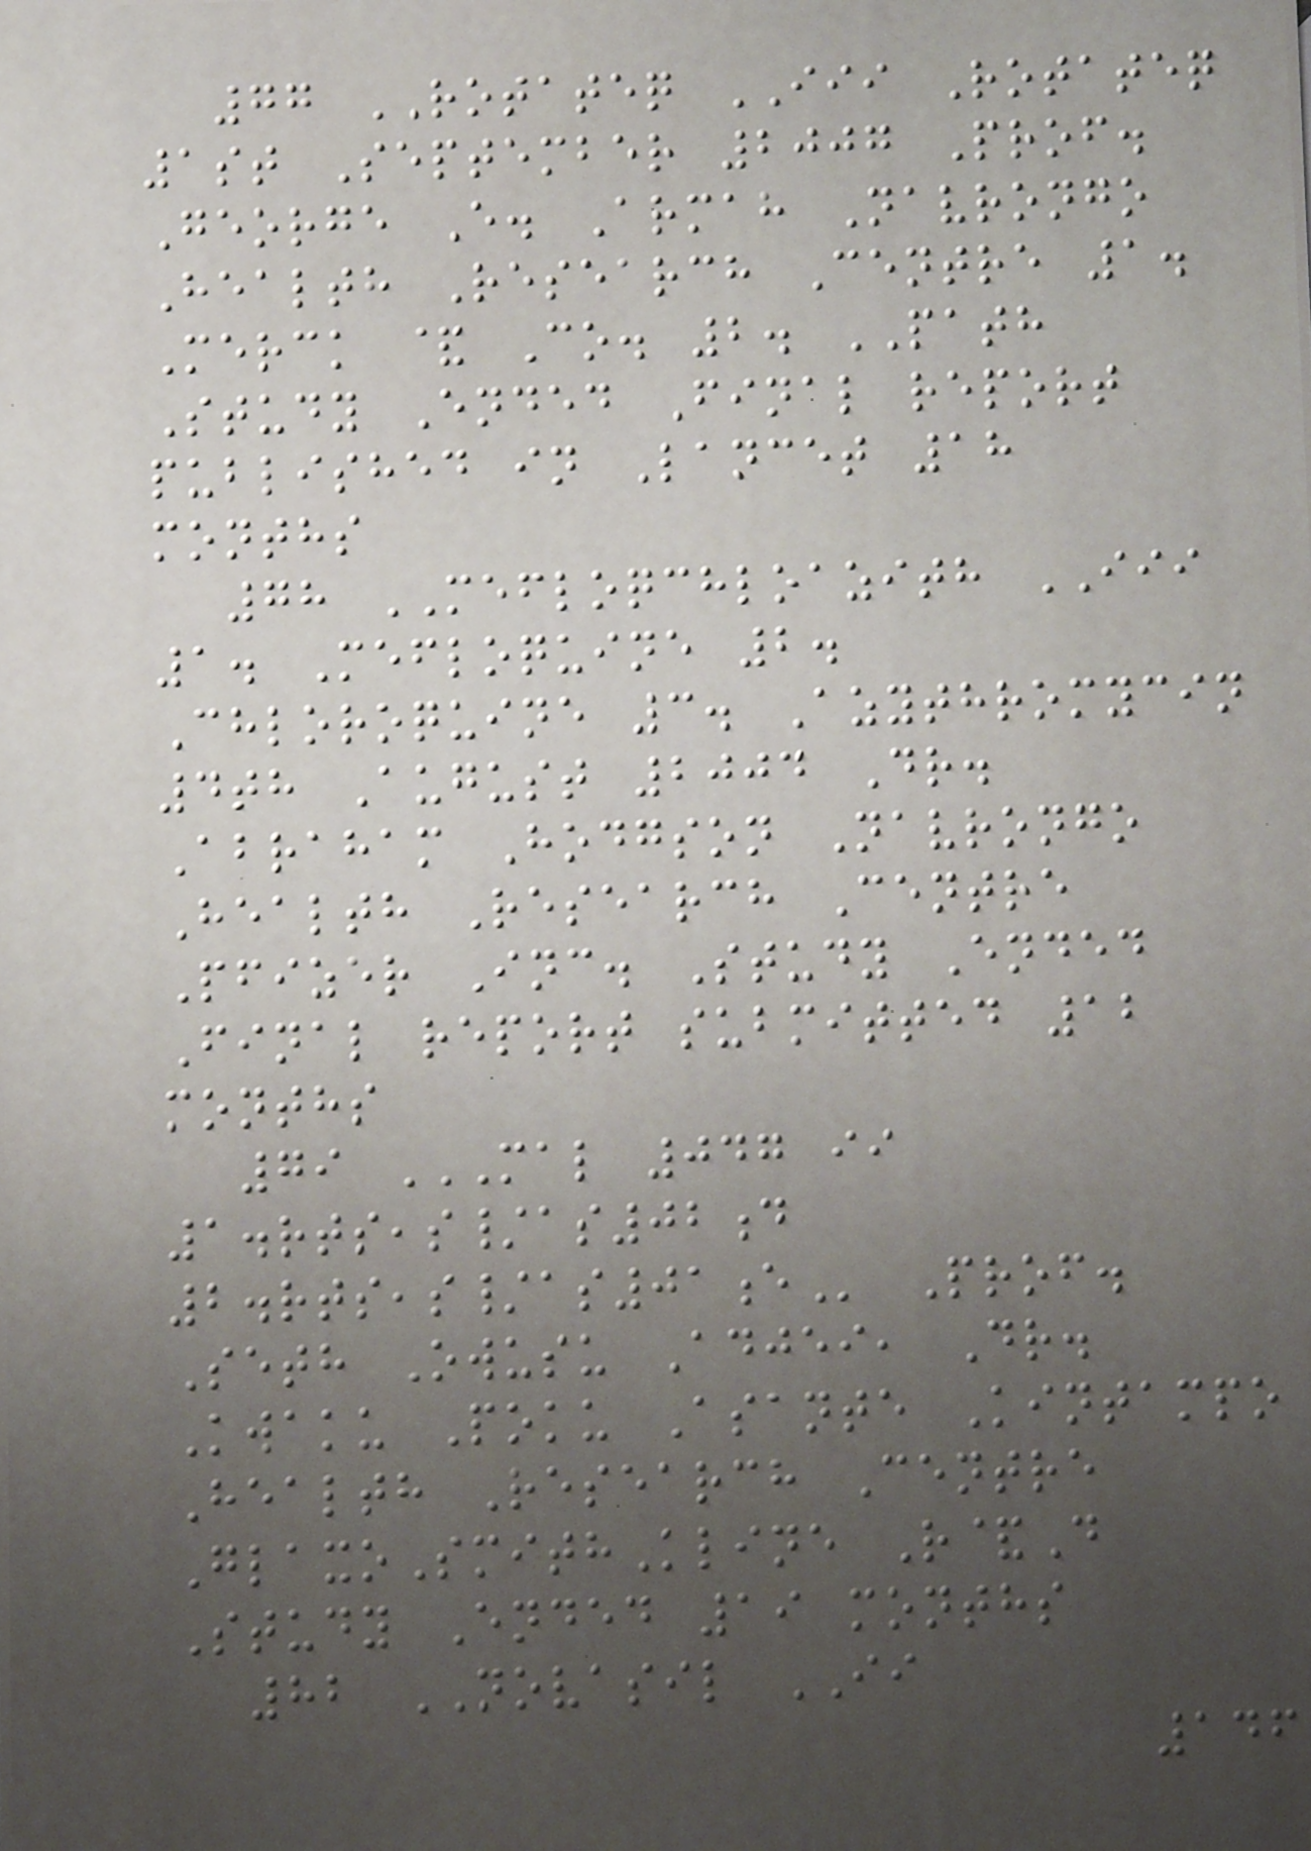77 ROTATEQ III Rotateq
1st September 2007 Prof.
George E. Armah Navrongo
Health Research Centre 1.
Merck & Co. 2. PATH
Study Ended Final report
published in Lancet 18
months
78 MEFLOQCHLOAZITH III
1. Mefloquine 2.
Chloroquine 3. Azythromycin
4th August 2004 Dr.
Abraham Hodgson Navrongo
Health Research Centre
Pfizer Inc. Study Ended
Final report submitted 12
months
79 MAL 047 II
1.RTS,S/AS02D
2.RTS,S/AS01E Prof.
Seth Owusu Adjei, Dr.
Kwaku Poku Asante Kintampo
Health Research Centre
GlaxoSmithKline R&D
Study Ended 19 months
82 NOVASIL II
146
